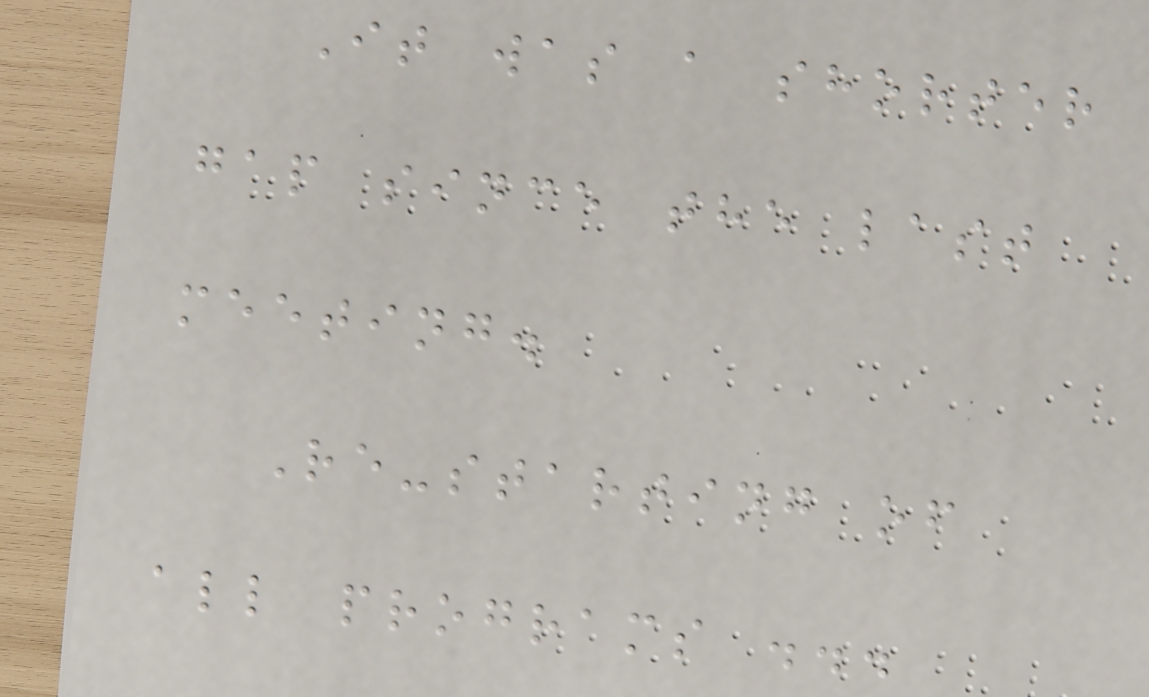It was a shorter
gap since the last
meeting.
Re-starting of
all programs ...
